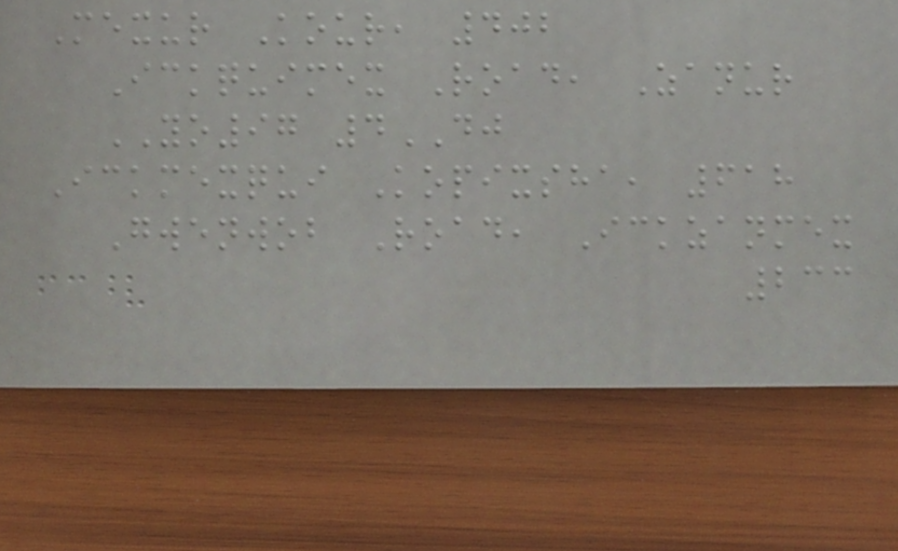Mexur Kour, 402
Ickquimex Road, Zanur
YO97 4DJ
Ickmexqui Kopixsha, 618
Gwenwob Road, Ickzanmex
233
